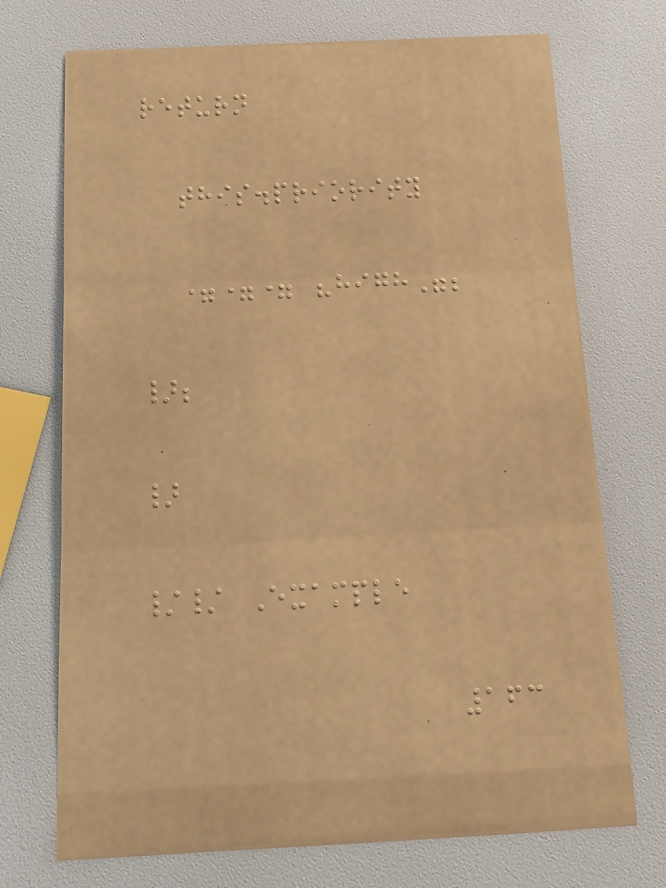return
this.priority
=== "high";
};
}
// Example
163
